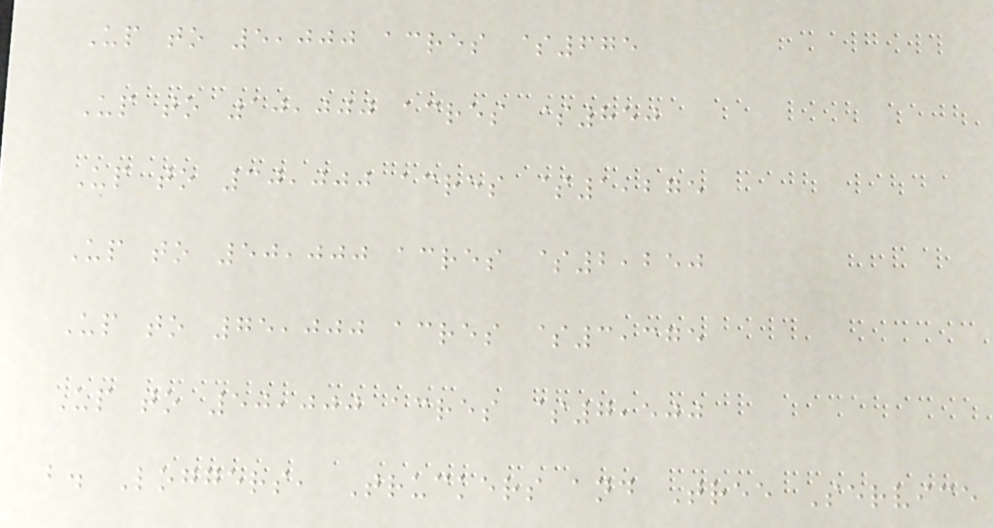Up to 5,000 acres $675
Up to 10,000 acres $850
Up to 30,000 acres $1,275
Up to 50,000 acres $2,250
Up to 75,000 acres $3,375
Up to 50,000 acres $7,500
b. Loggers, Truckers and Tree Service
